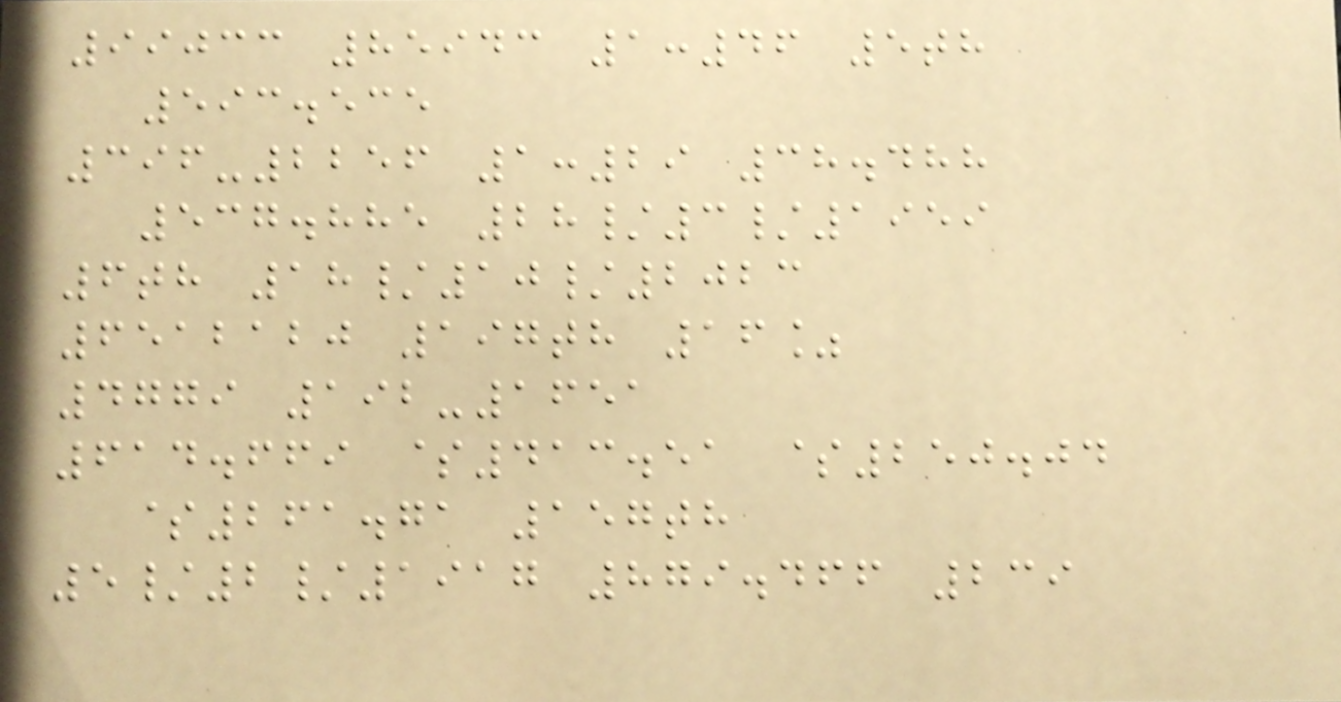99033 85943 1:46 5th
593.535
396-2256 1:29 38.488
537.885 28/3/1959
6th 18/10/2023
6512120 197th 16%
4779 192-1651
614.669 $413.51 $250.04
$261.71 157th
5/2/1917 879.466 239
